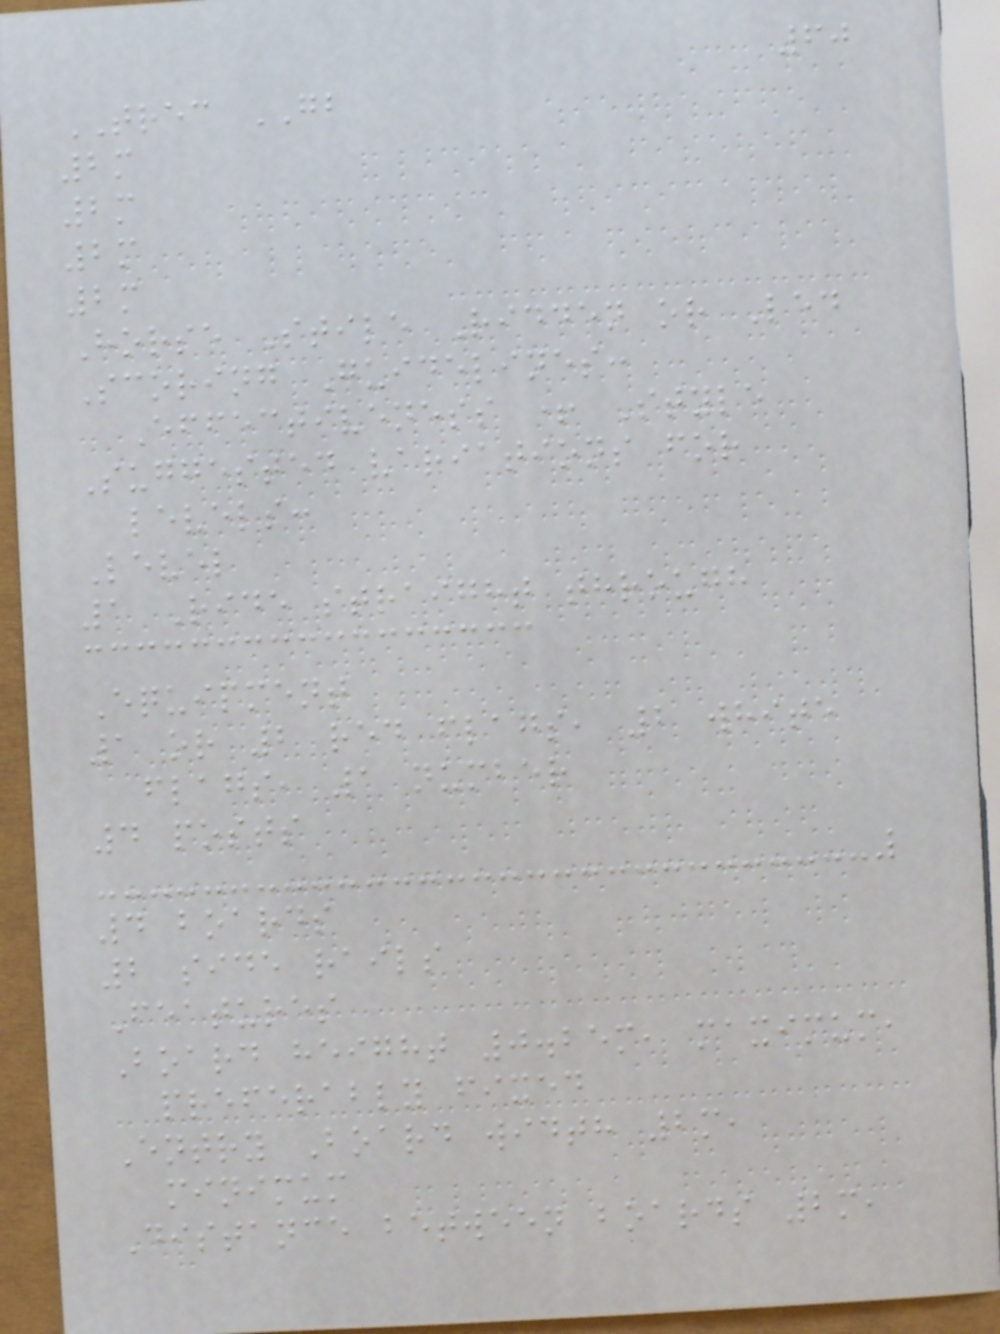60
TREC GB
2m
2m
2m
2m
Horse Stile Ridden or Led
Scoring Guidelines:
Effectiveness + Style
Suggested variations for
levels:
Level
1 Ride straight through
Equipment
1 or 2 red flags, 2 white
flags, 1 number
4 posts
4 boards
2 side rails
Features
Board height 0.25m, maximum,
preferably fixed
Entry Board width 2m,
minimum
Distance between boards 2m,
